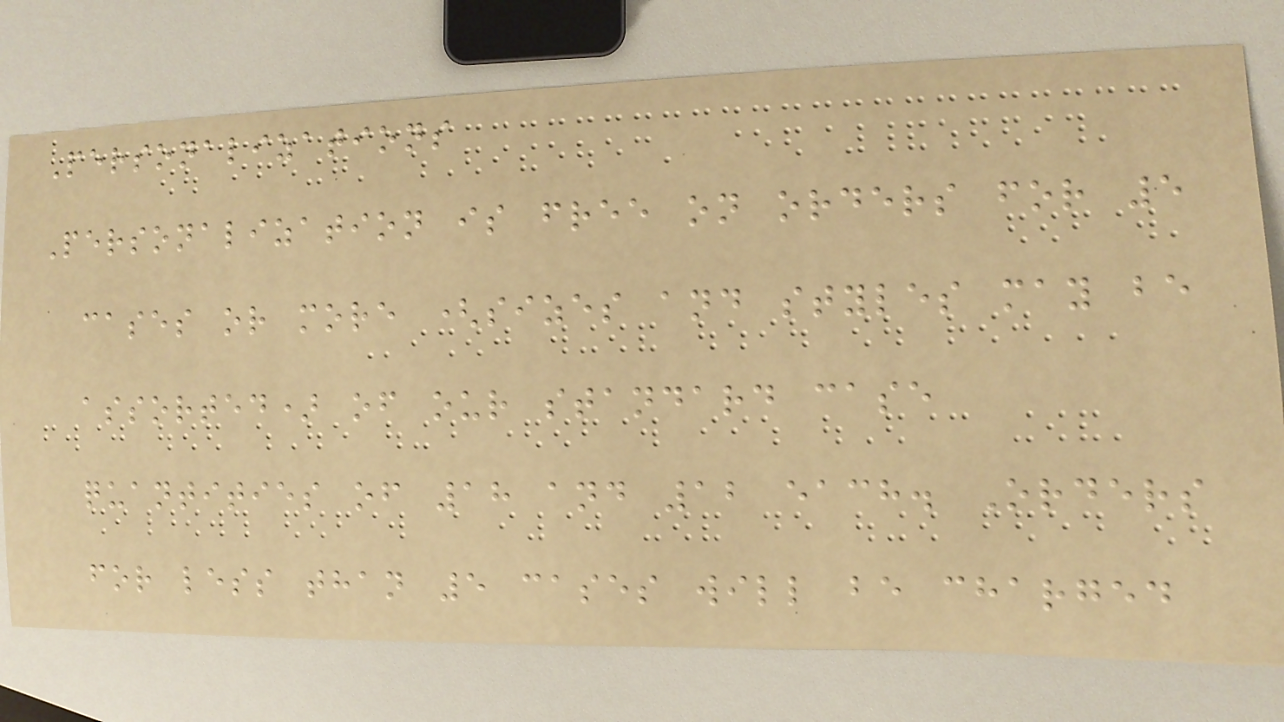Personalizations
Personalization is free on orders for 5
cases or more (sizes and styles may be
assorted) of our standard case
quantities of 18 and 12 each. Orders
for less than 5 cases will be charged
